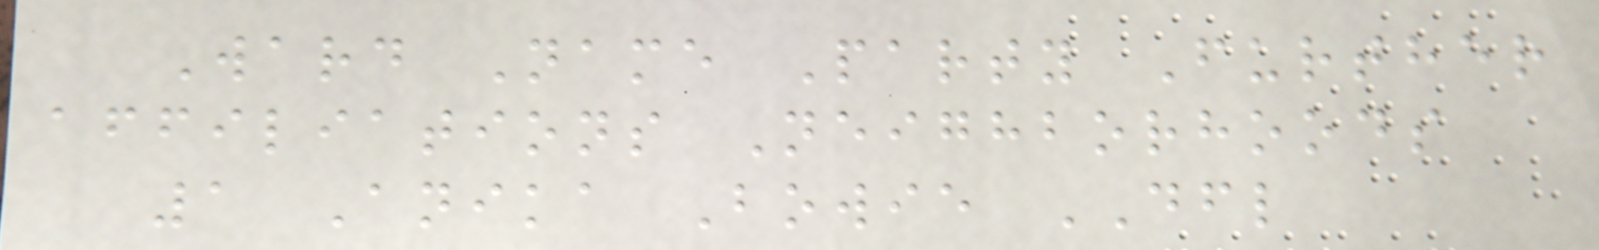Ward Name Party Further
affiliations Neighborhoods
1 Anika Bowie DFL
